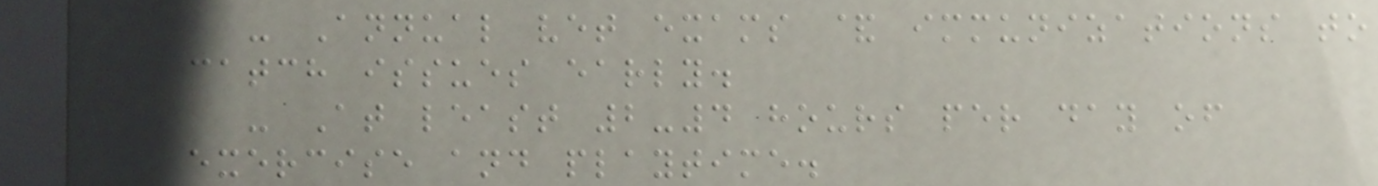- Annual vet exams & immunizations to
catch issues early.
- At least 2-4 hours per day of
exercise and playtime.
